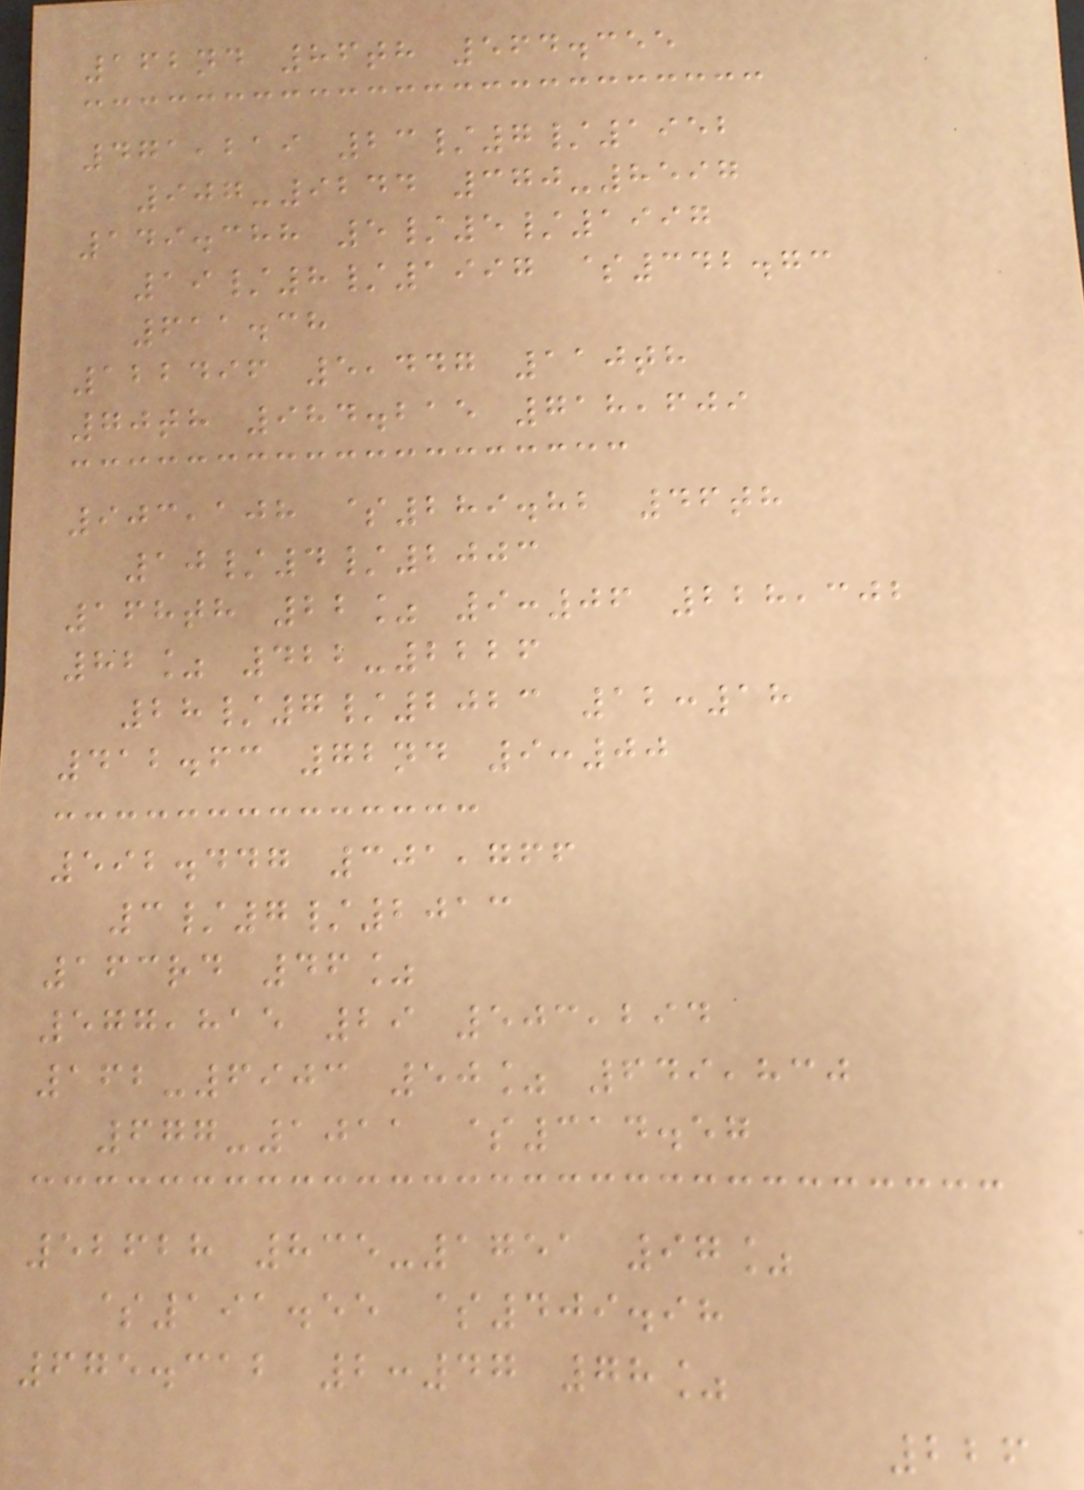162nd 86th 564.355
471,219 23/7/1952
907-9244 370-8597
149.388 5/5/1997
19/8/1997 $342.73
611.38
122496 5,447 110th
70th 984.215 718,609
903,108 $289.82 46th
10/4/2003
168th 22% 9:06 228,302
82% 422-2226
28/7/2023 12:18
412.63 72nd 9:00
592.447 301,766
3/7/2013
163rd 46%
577,815 29 503,294
162-6903 50% 649,830
677-1011 $314.57
52628 835-1751 97%
$191.55 $409.98
675.312 2:47 78%
226
